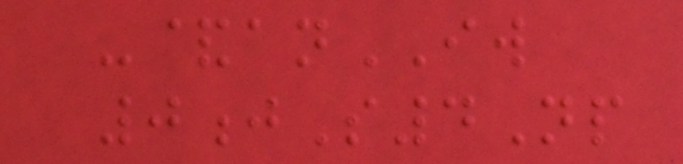-&anIW
0jS4Np
